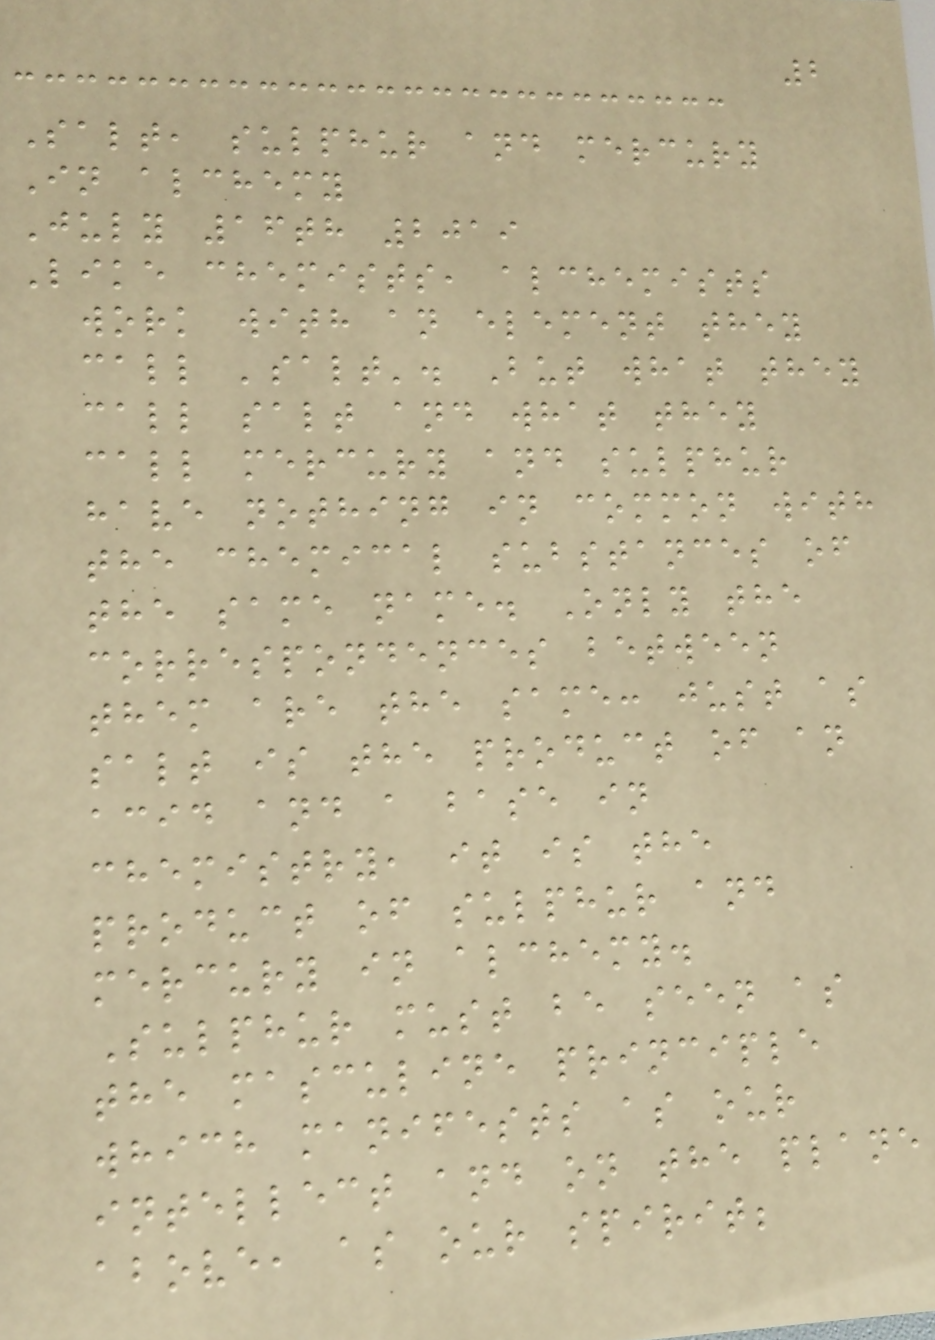2
Salt, sulphur and mercury
In alchemy
July 16th 2019
Like chemists, alchemists
work with an element they
call 'salt'. But what they
call salt and what they
call mercury and sulphur
have nothing in common with
the chemical substances of
the same name. Only the
correspondences between
them are the same: just as
salt is the product of an
acid and a base in
chemistry, it is the
product of sulphur and
mercury in alchemy.
Sulphur must be seen as
the masculine principle
which manifests as our
intellect and on the plane
above, as our spirit;
